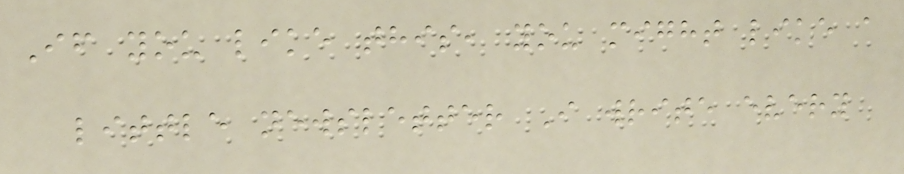If you like this, you might like a
little newsletter I write every
